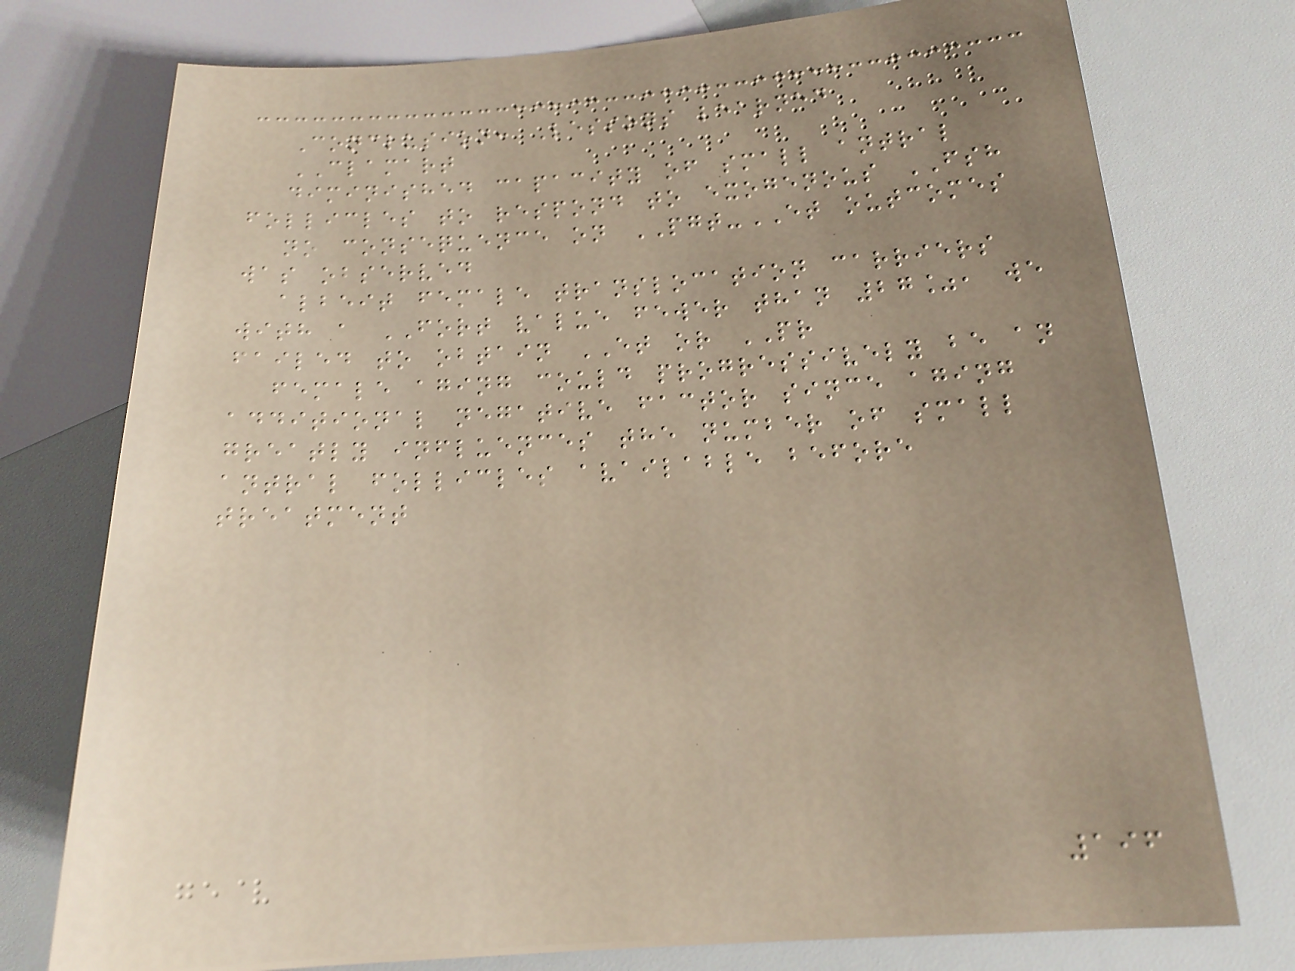Conclusion: Lessons learned
CLAMART
diminished capacity of small antral
follicles to respond to exogenous FSH
no consequence on PGT-ET outcomes
was observed
albeit female translocation carriers
with a FORT value fewer than 27%, we
failed to obtain ET or PR
female aging could progressively be an
additional negative factor since aging
greatly influences the number of small
antral follicles available before
treatment
196
